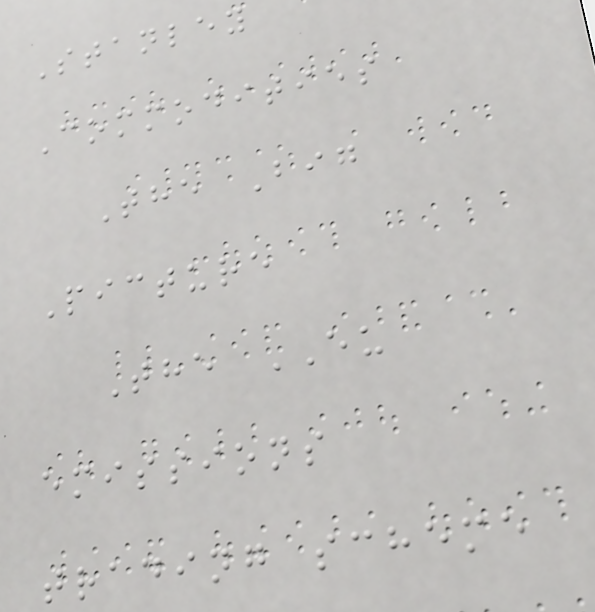Stanley
Commodities
The Big
Picture
The EU
emissions
trading scheme
